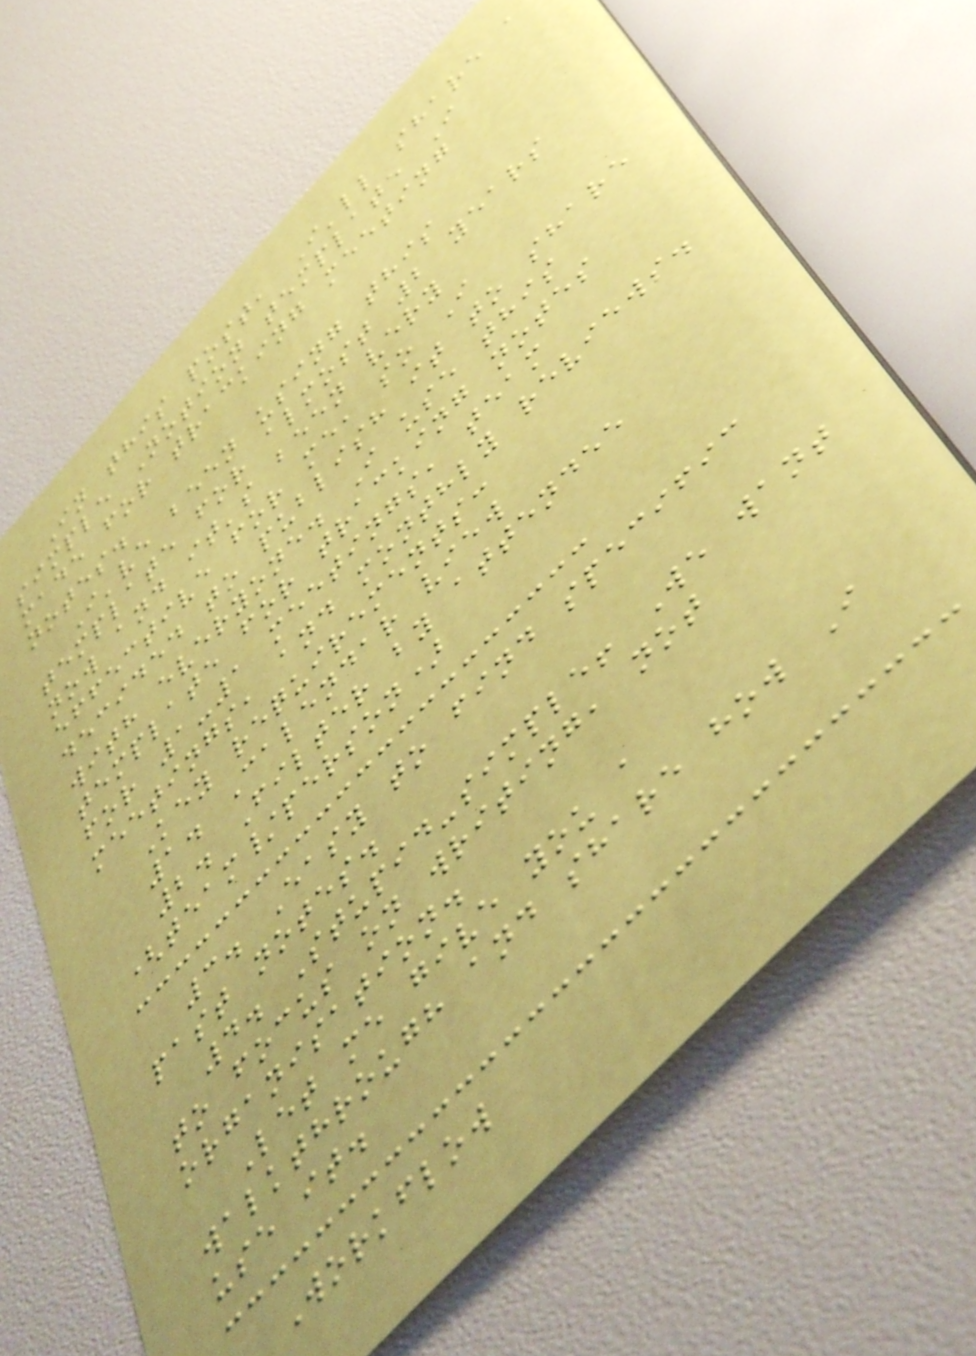In this post, I'll share a
simple Notion template I
made for tracking meeting
notes.
I've been using this
template for almost 2 years
now and it's been very
effective for me, so I
decided to publish it to share
with everyone. I use this
template for tracking notes
for 1-1 meetings, team
meetings, and monthly reviews.
Key requirements:
1. Calendar view
2. Filter by attendee
(team/person)
3. Easy to find specific
past notes.
4. Stupid-simple! We want
to focus on writing, not
organisation.
Let me give you a
walkthrough and share how I
use it.
Workflow
